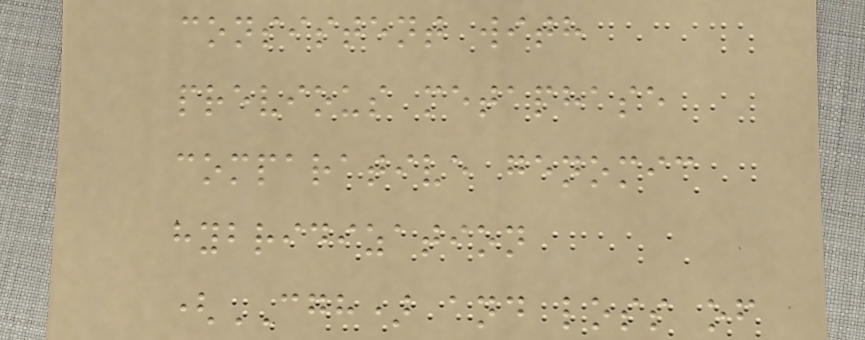consistent with
previous metaphase
comparative genomic
hybridization
(CGH) and loss of
